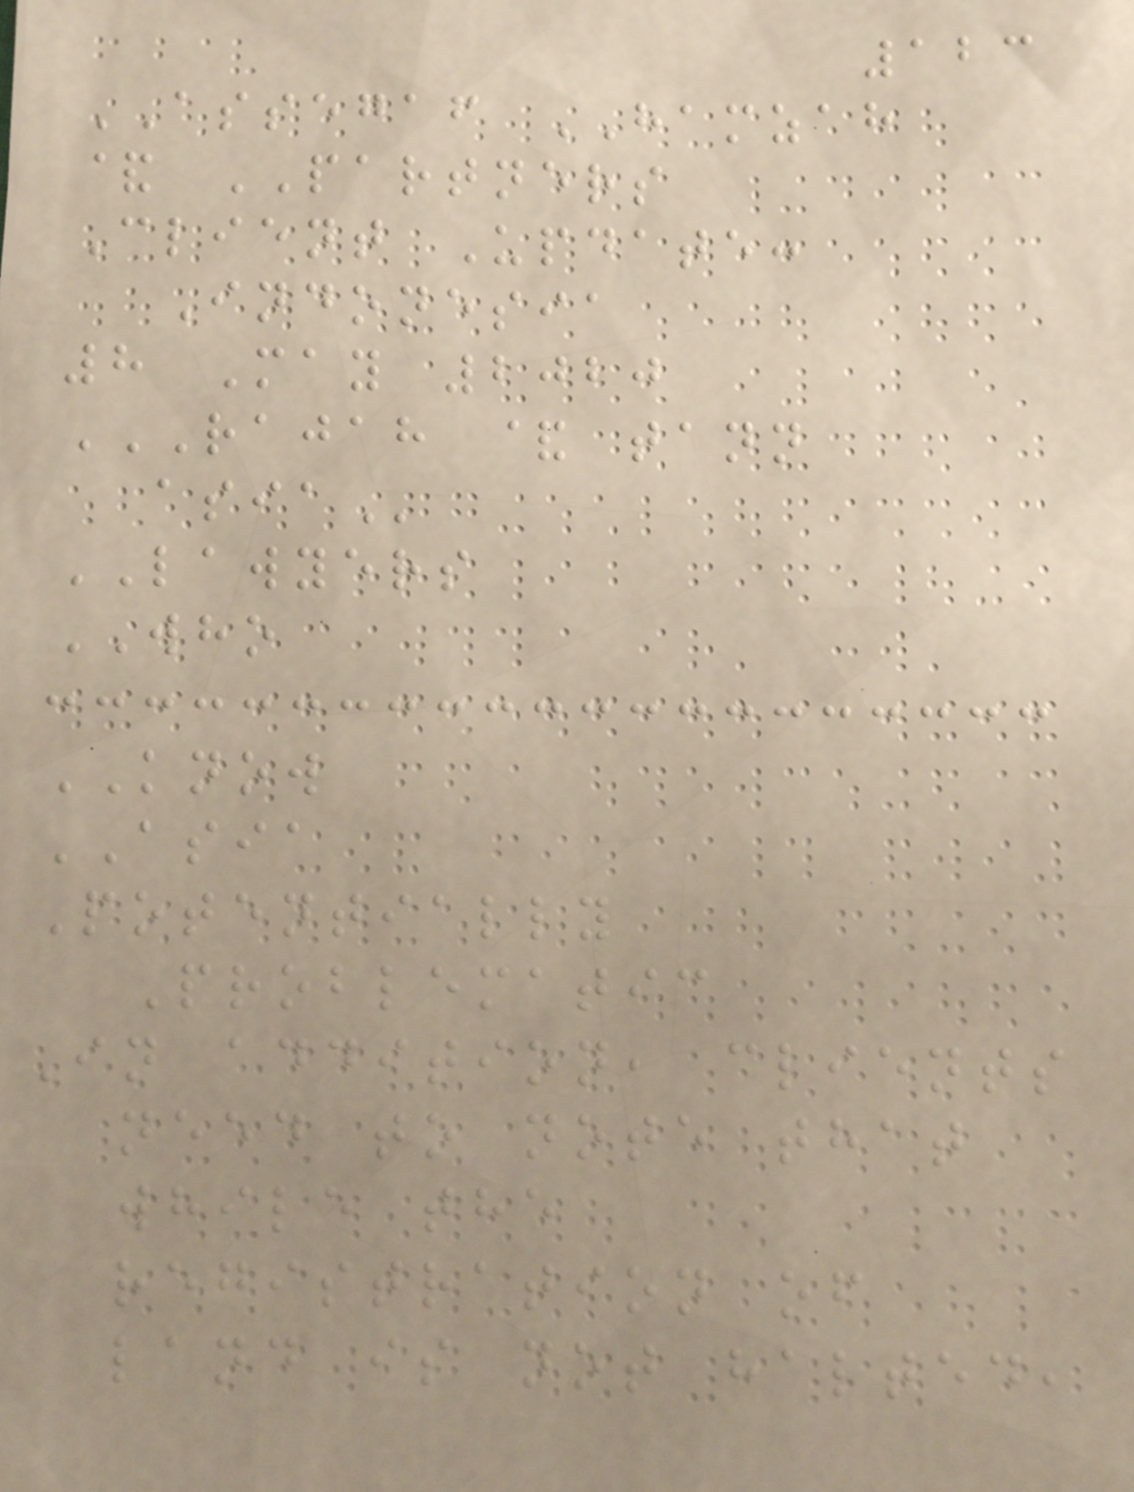123
ASSEGAF HAMZAH
& PARTNERS
Client Update:
Indonesia
8 May 2020
RAJAH & TANN
ASIA
LAWYERS
WHO
KNOW
ASIA
Potentially
Problematic
In addition, clients
need to note that
while the
registration of
land is not halted,
